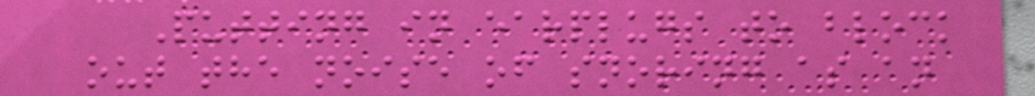Putting in earplugs to block
out the noise of snoring as an
